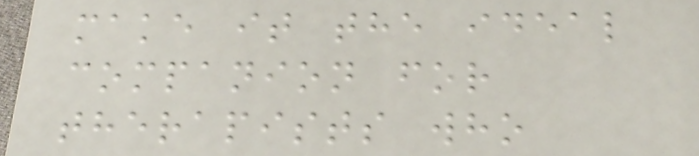make it the ideal
companion for
therapists who
